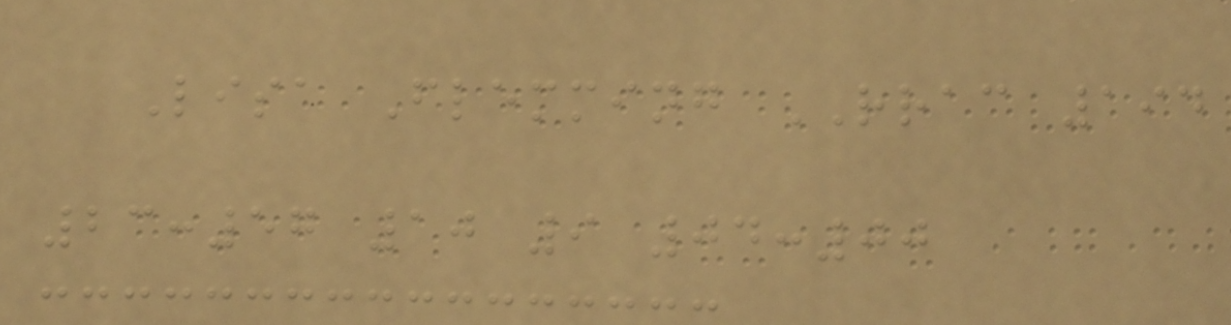Lisa Flemming RRAC 194
23:57 10 9 04:00
